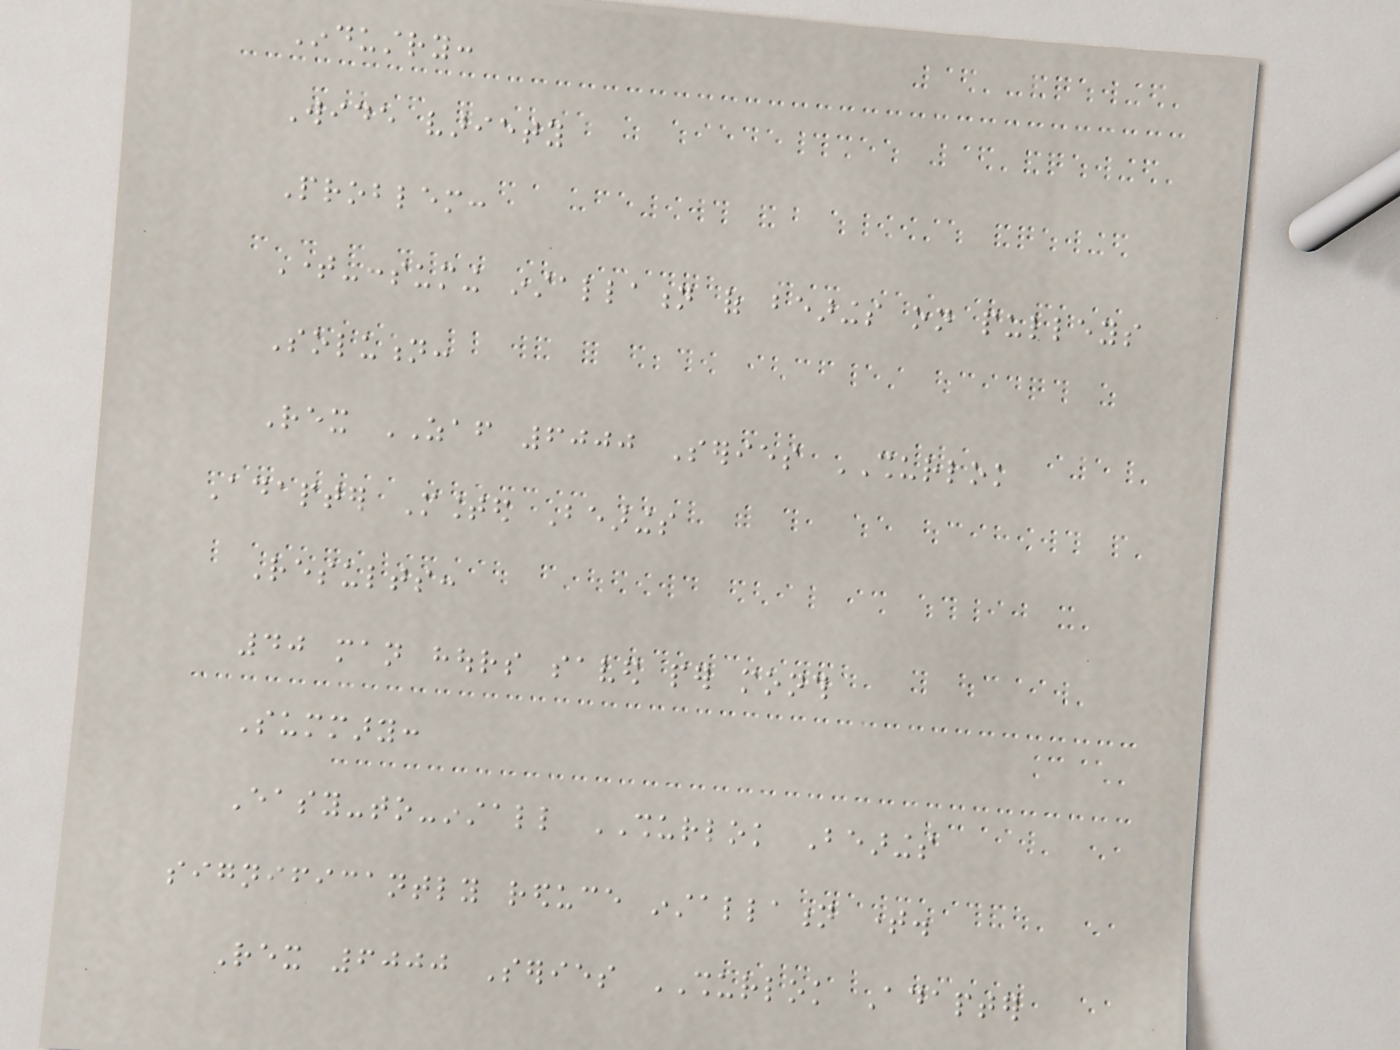Industry:
Wide variety
Problem:
Time-consuming installation of bearings on pulleys
Solution:
Rex ZAF 6000 Series SHURLOK
Adapter Mounted Bearings
Results:
40 man hours saved per month
Summary:
Easy-to-install SHURLOK Bearings
significantly reduce installation time.
Rex 6000 Series SHURLOK Adapter
